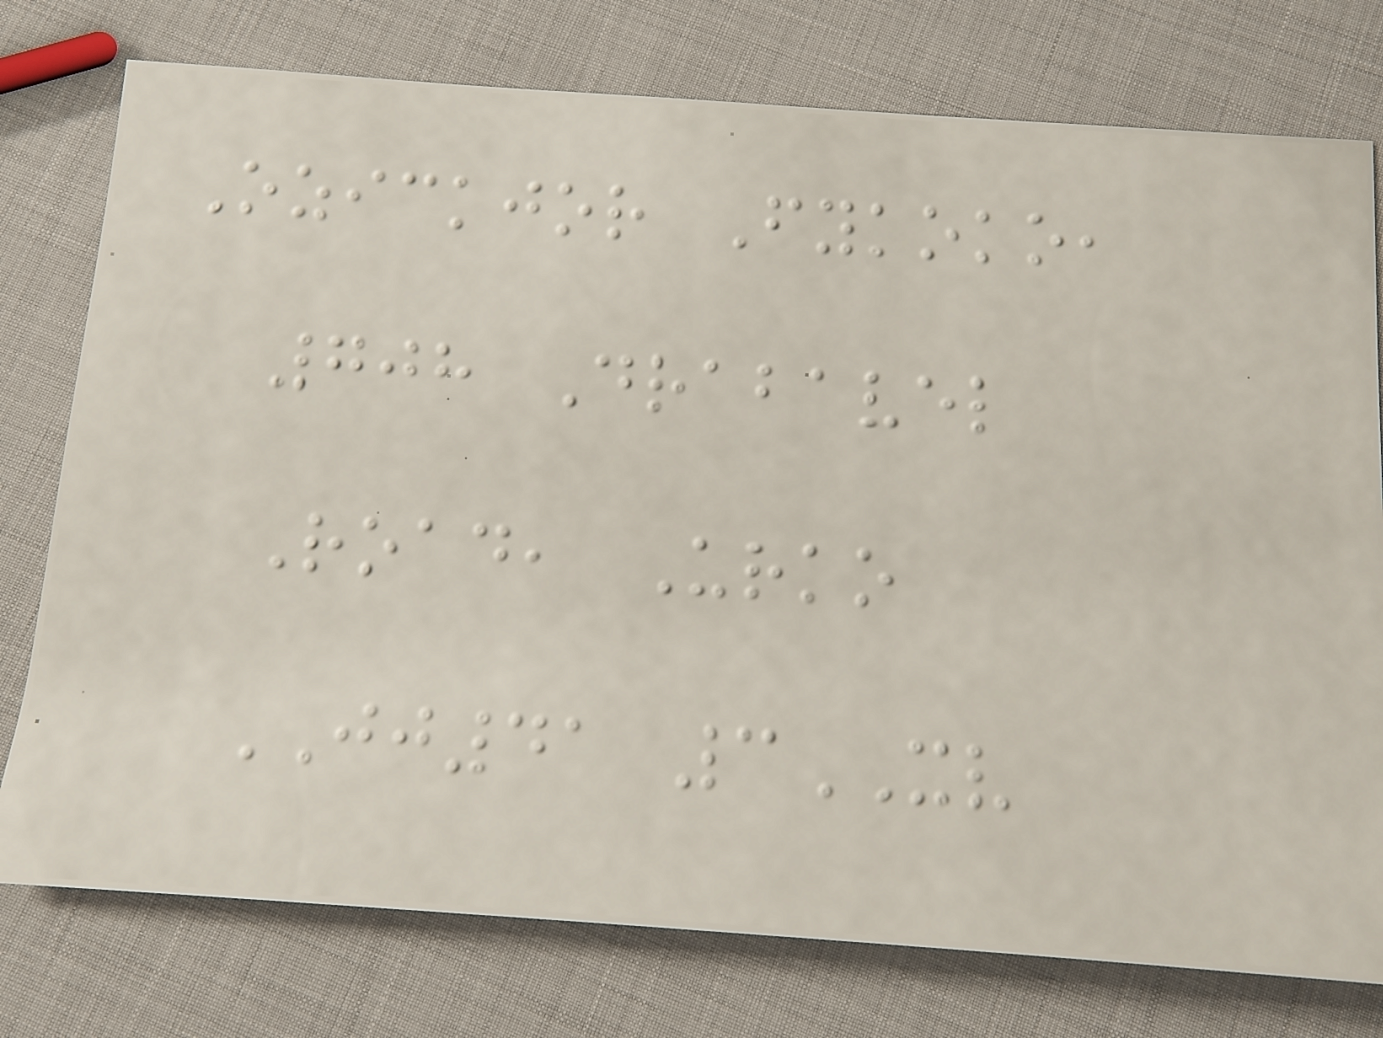Ozickjor Fykoko,
708 Drabavel
Road, Urko
JJ41 3XV
